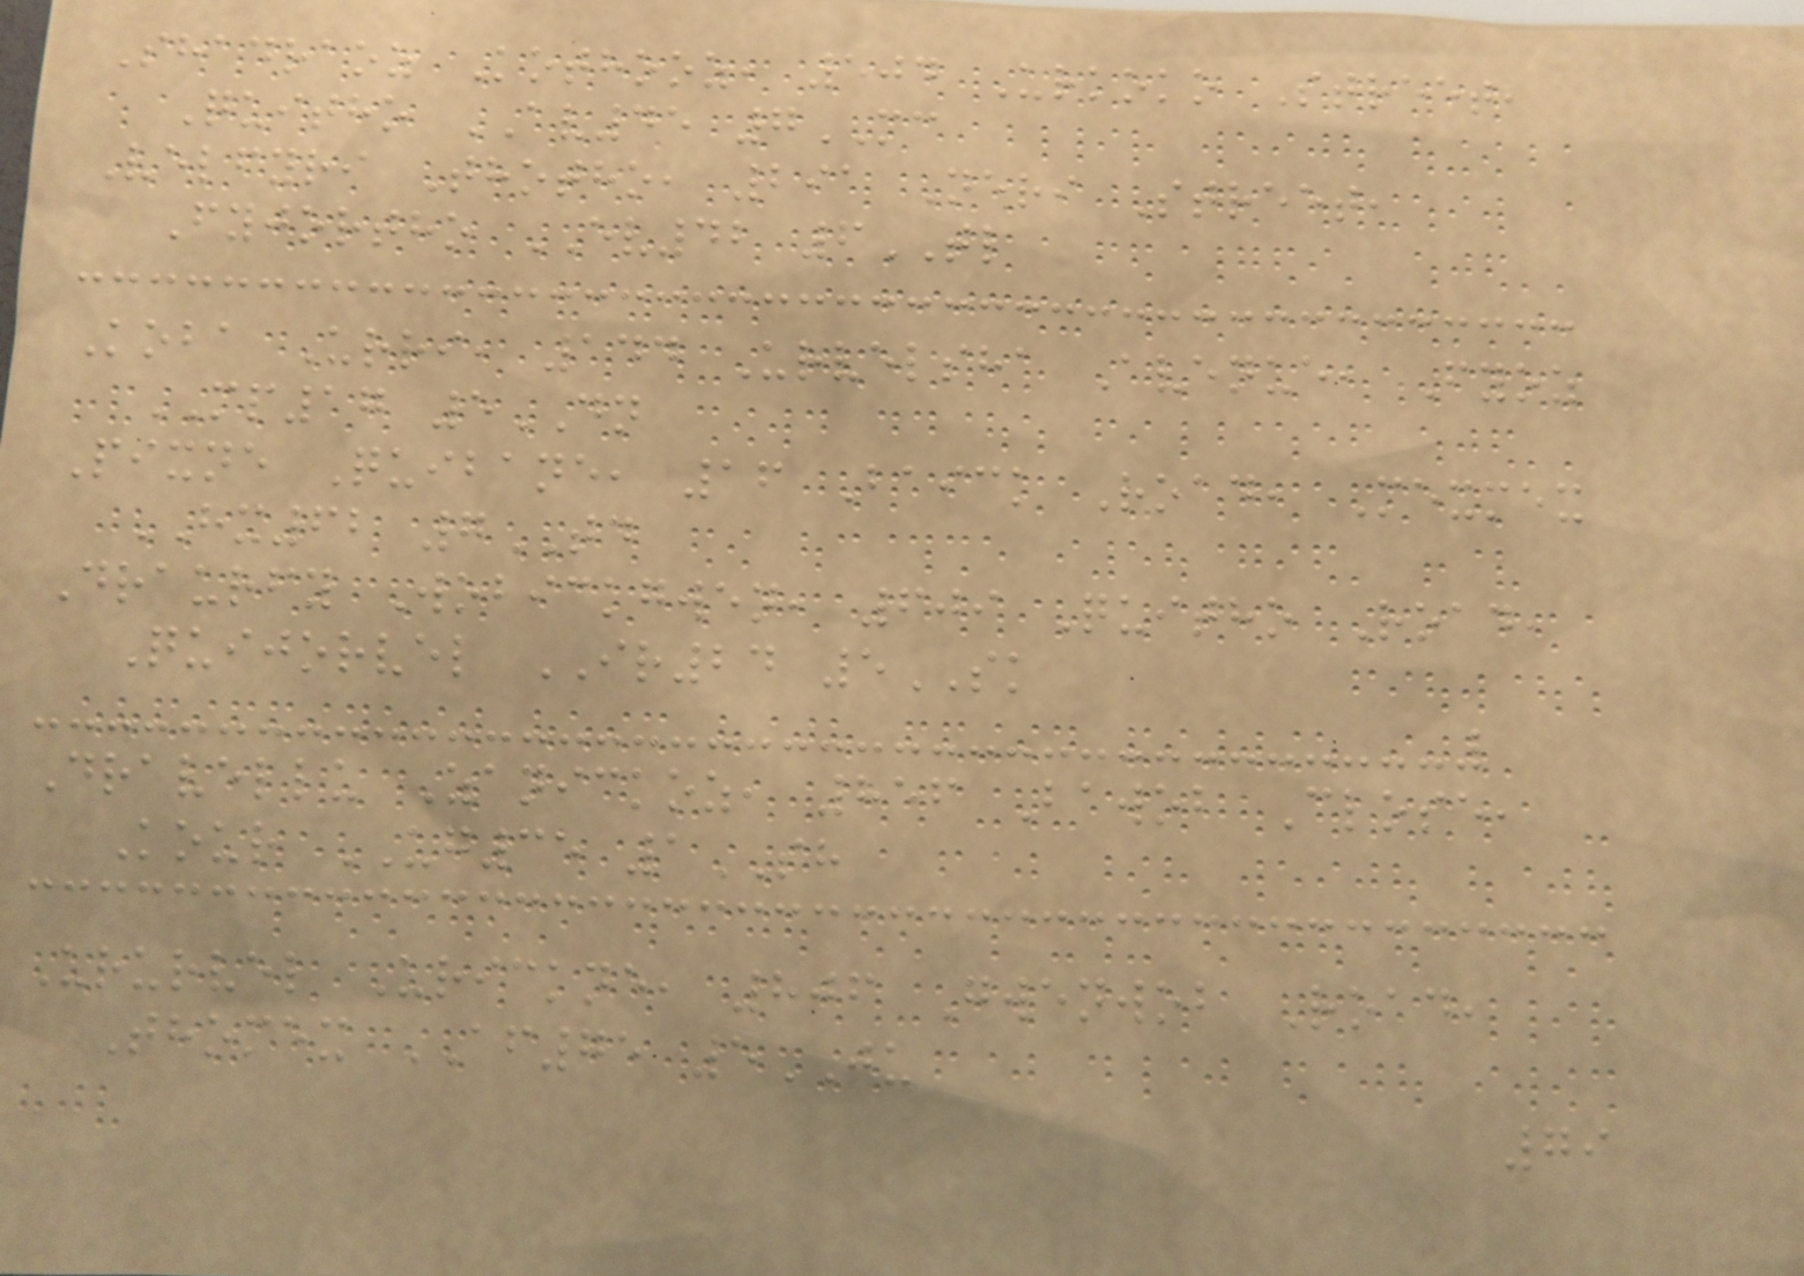Shadraoz Kothooz, 504 Urkoko Street,
Quitho AV45 7MC
Velfyri Thotho, 291 Neri Street,
Fyjortho EV42 6TL
Koba Urri, 144 Urvelsha Avenue, Fyoz
MP17 5DN
Pixne Quibane, 16 Baick Road, Mexmex
HX62 7TD
Draurfy Wobickgwen, 609 Quitho Road,
Quijorvel IR24 5SK
Dravellu Zanickoz, 856 Bawob Close,
Kour UG35 1SH
Ururvel Urickne, 806 Gwenwob Road,
Thomex AF75 5JU
79
